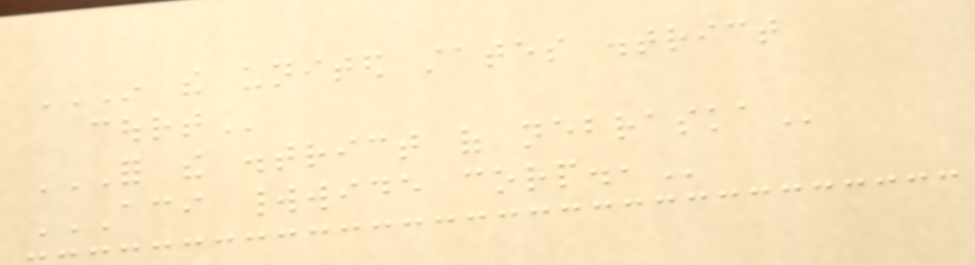IN THE UNITED STATES DISTRICT
COURT
FOR THE DISTRICT OF NEBRASKA
ACI WORLDWIDE CORP.,
